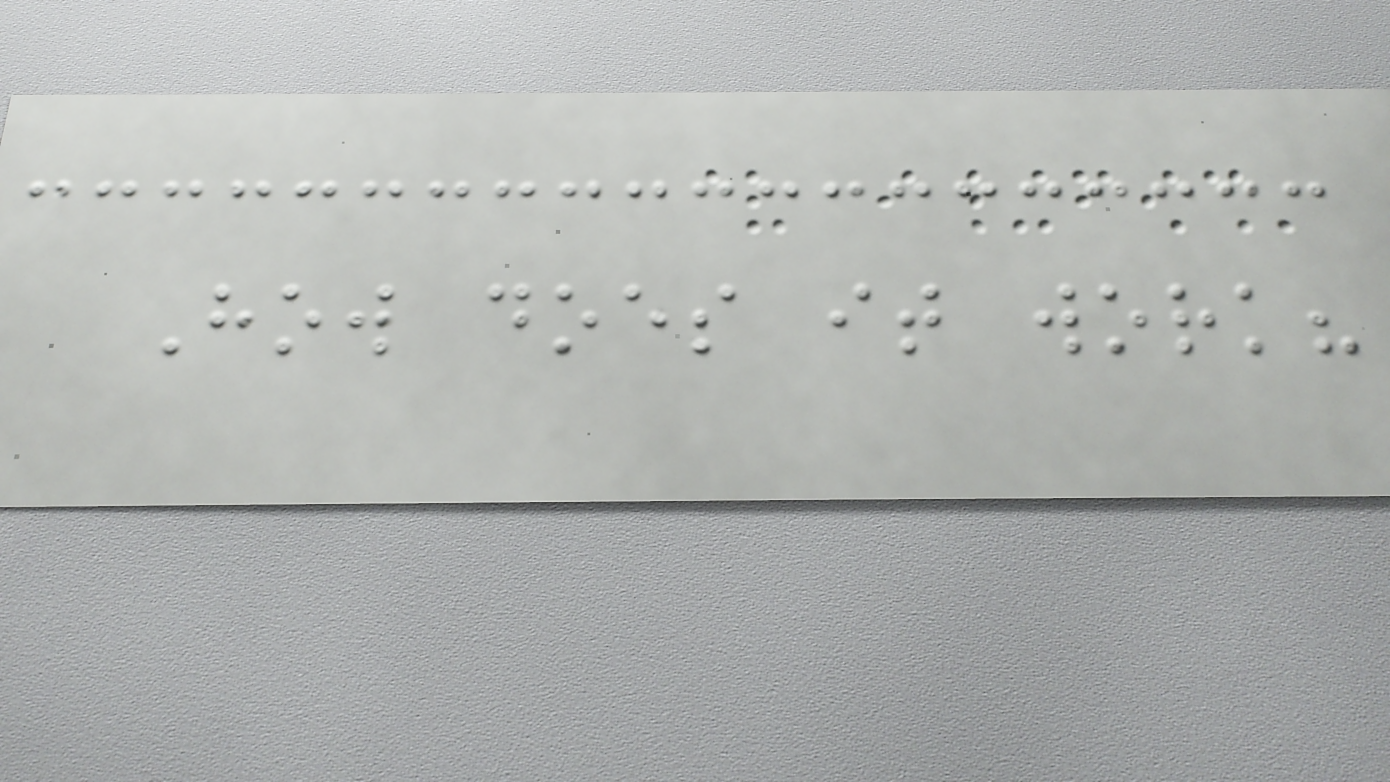How does it work?
